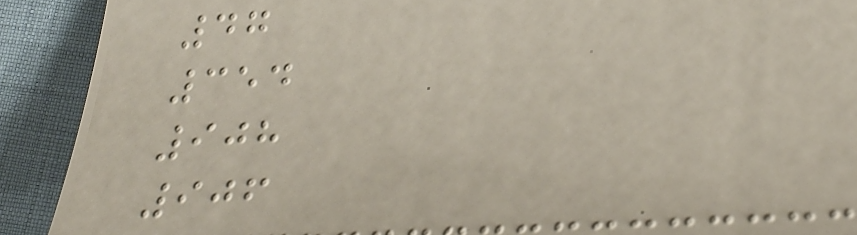47
354
908
906
